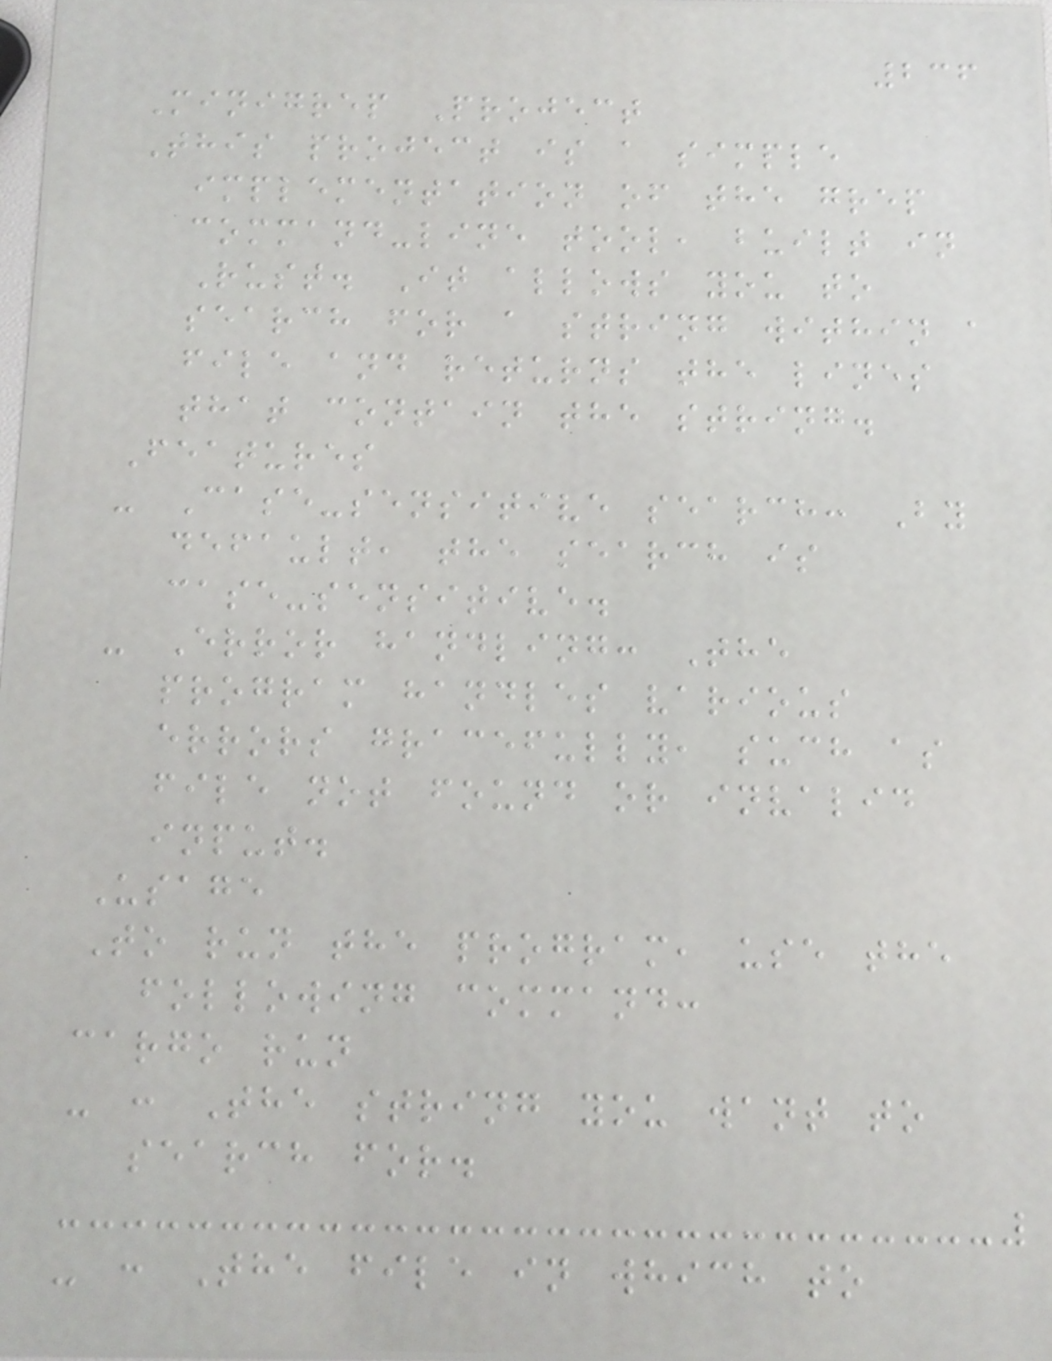236
Minigrep Project
This project is a simple
implementation of the grep
command-line tool, built in
Rust. It allows you to
search for a string within a
file and returns the lines
that contain the string.
Features
- Case-sensitive search: By
default, the search is
case-sensitive.
- Error handling: The
program handles various
errors gracefully, such as
file not found or invalid
input.
Usage
To run the program, use the
following command:
cargo run
- : The string you want to
search for.
- : The file in which to
